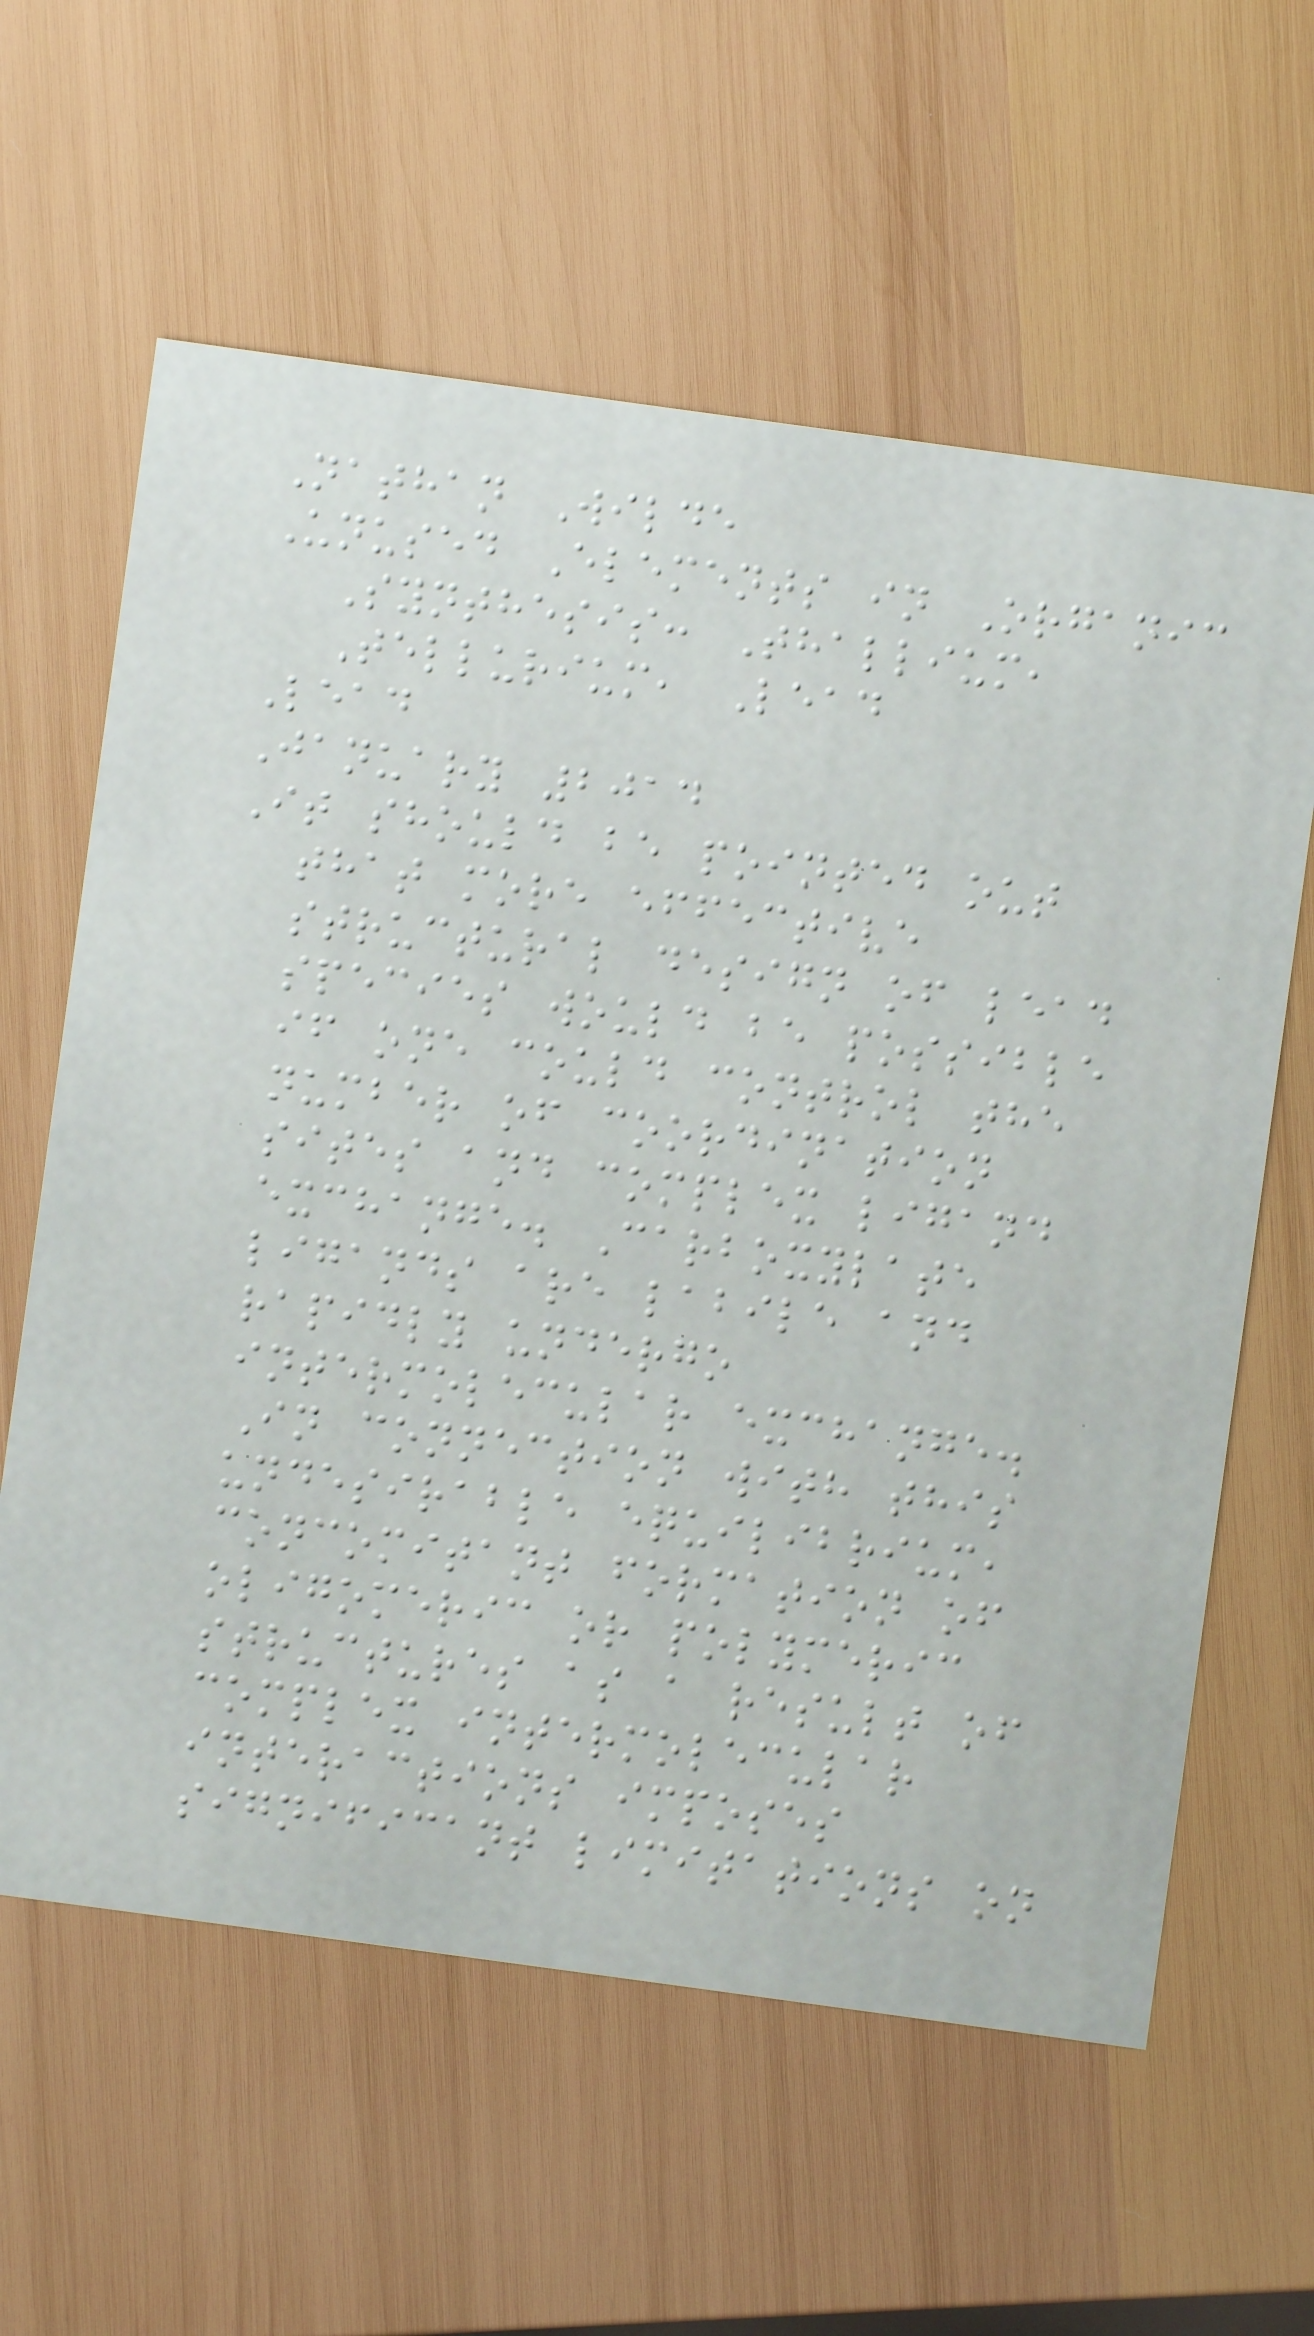Nathan Wilde
Unused Elements in Organic
Synthesis: Thallium,
Tellurium, Lead
Lead
January 2014
It should be pointed out
that more effective
structural design of lead
species would be possible
if one could control the
number of coordination
sites and complex ligand
exchange. Carboxylate
ligands are labile and
rapidly undergo
intermolecular exchange.
In connection with this
undesirable equilibrium,
concomitant formation of
oligomeric or polymeric
structures as a result of
complex intermolecular
interactions imposes
significant limitations on
